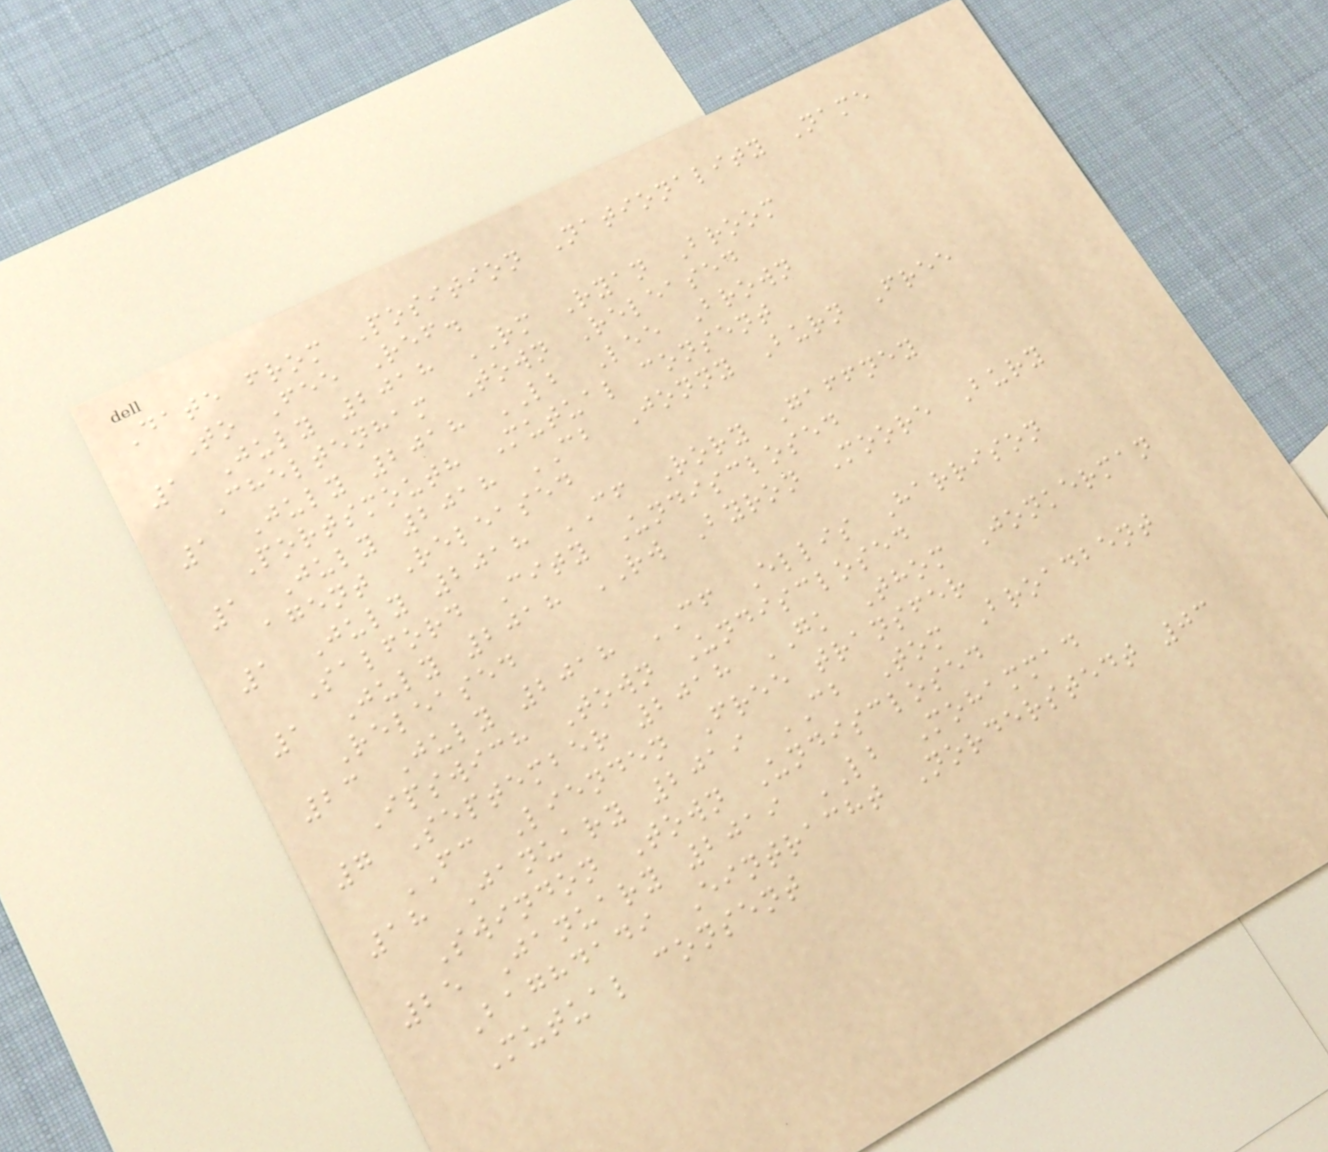Date from Position Nationality Name
To Fee Ref.
1 July 2018 RM Ryan Broom
Cheltenham Town Released
1 July 2018 LB Lee Brown
Portsmouth Mutual consent
1 July 2018 CB Jonny Burn Free
agent Released
1 July 2018 CF Rory Gaffney
Salford City Undisclosed
1 July 2018 RW Byron Moore Bury
Released
23 July 2018 CF Ellis Harrison
Ipswich Town Undisclosed
7 September 2018 GK Thom Jonkerman
FC Lienden Free transfer
18 January 2019 CB Tom Broadbent
Swindon Town Undisclosed
25 January 2019 LB Mohammad
Baghdadi Eintracht Norderstedt 03
Mutual consent
